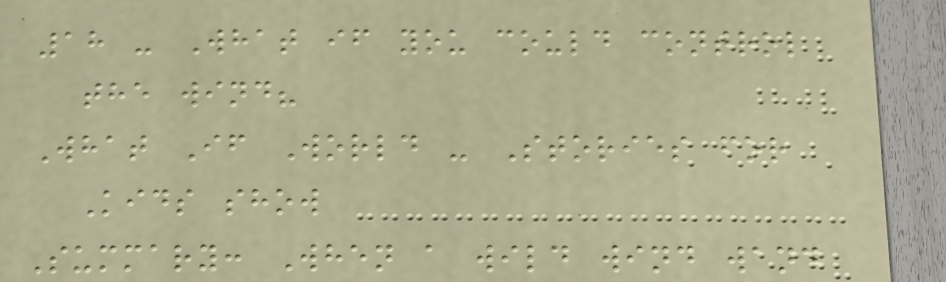18 - What if you could control
the wind?
What If World - Stories for
Kids show
Summary: When a wild wind wand
